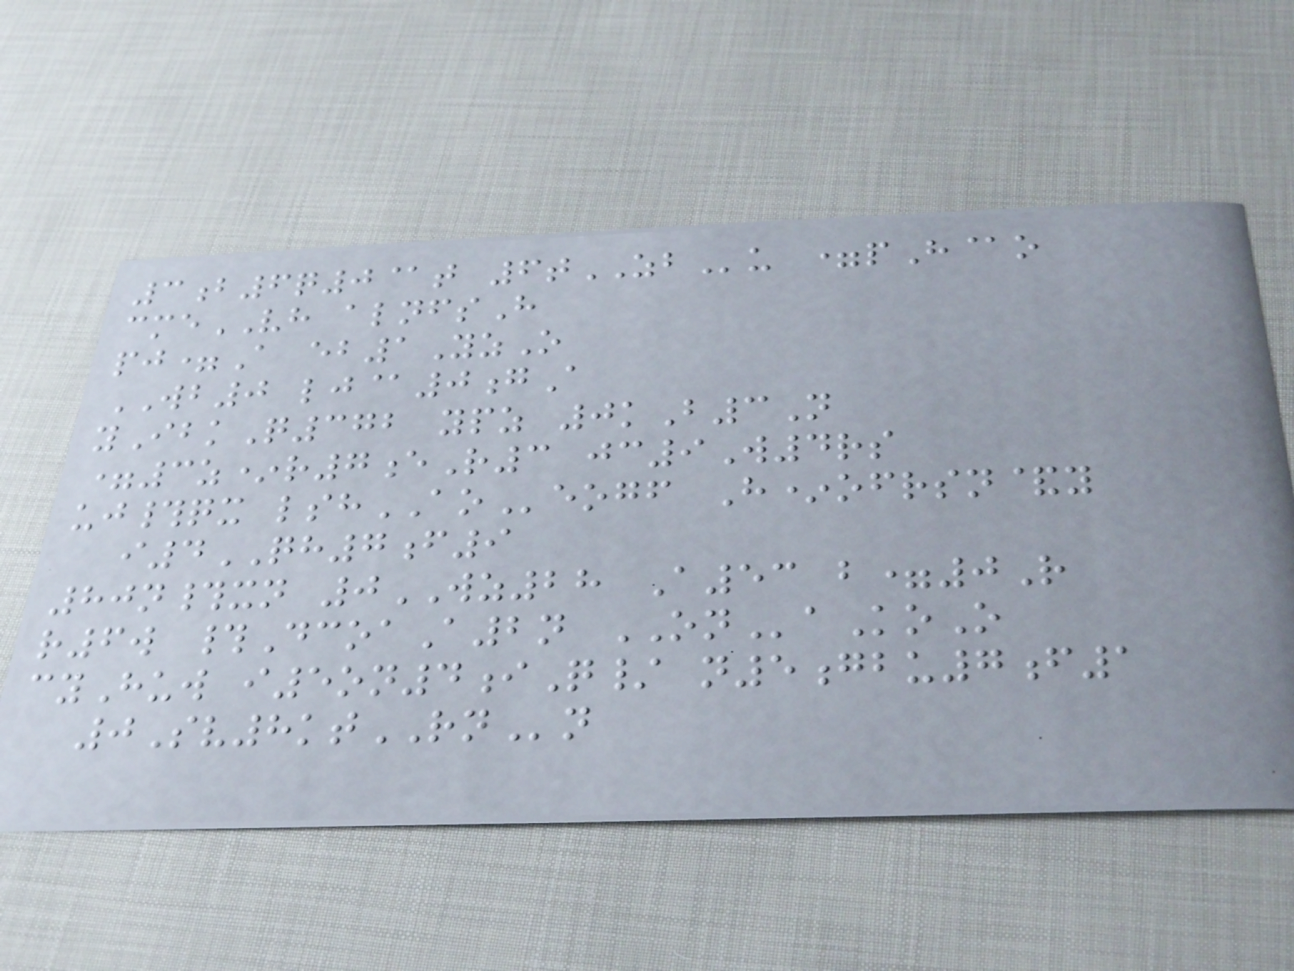3b6q0@t 6tZBu =pH@o
cmeVH alnfsH
pj=A eb1YzO
WB0 lj@0gA
yIbkQ372 ypz 0kB3N
=3z*r7eR3 jc9W4rs
uj#qx lshAOeogf H*ofrsn&y
i4QH7f9
80n#xn 0WZ28 A53 b=0R
r6w #DcoaA2n ONaKoO
cyHuw i5on4iQ/ n5gbu7f1
0Sv8ktRNn
